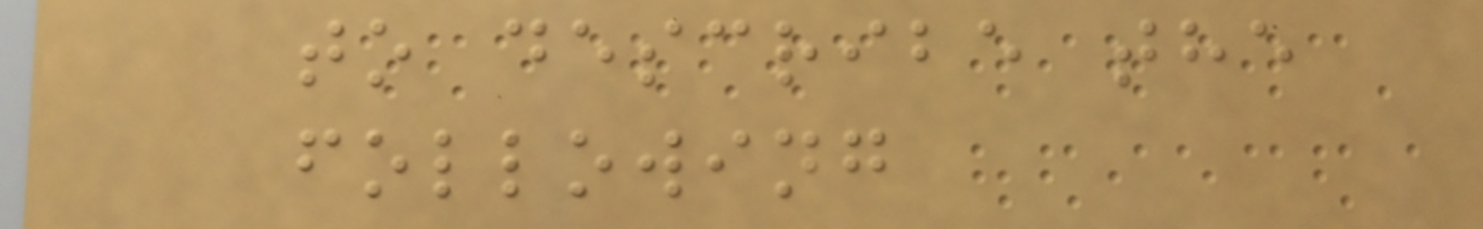to describe the
following
